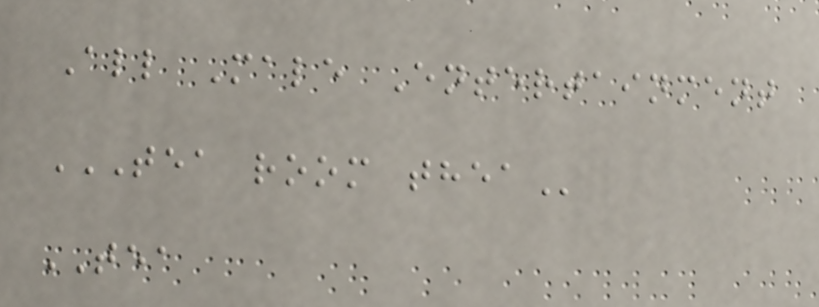All Male Entertainment
TEA ROOM THEA
TEA
